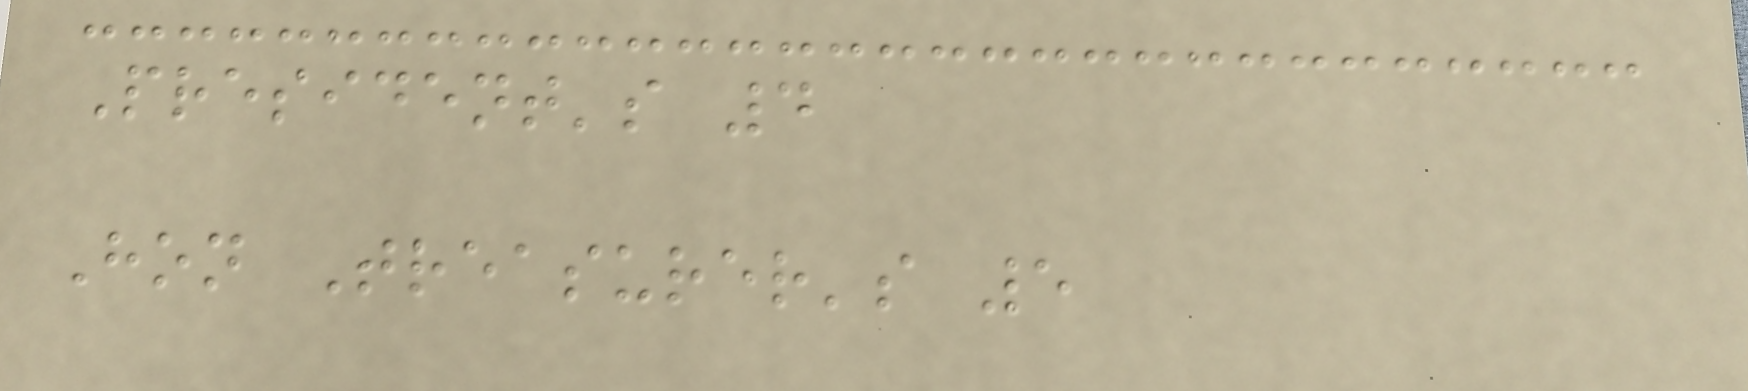President's 4
Hon Treasurer's 5
